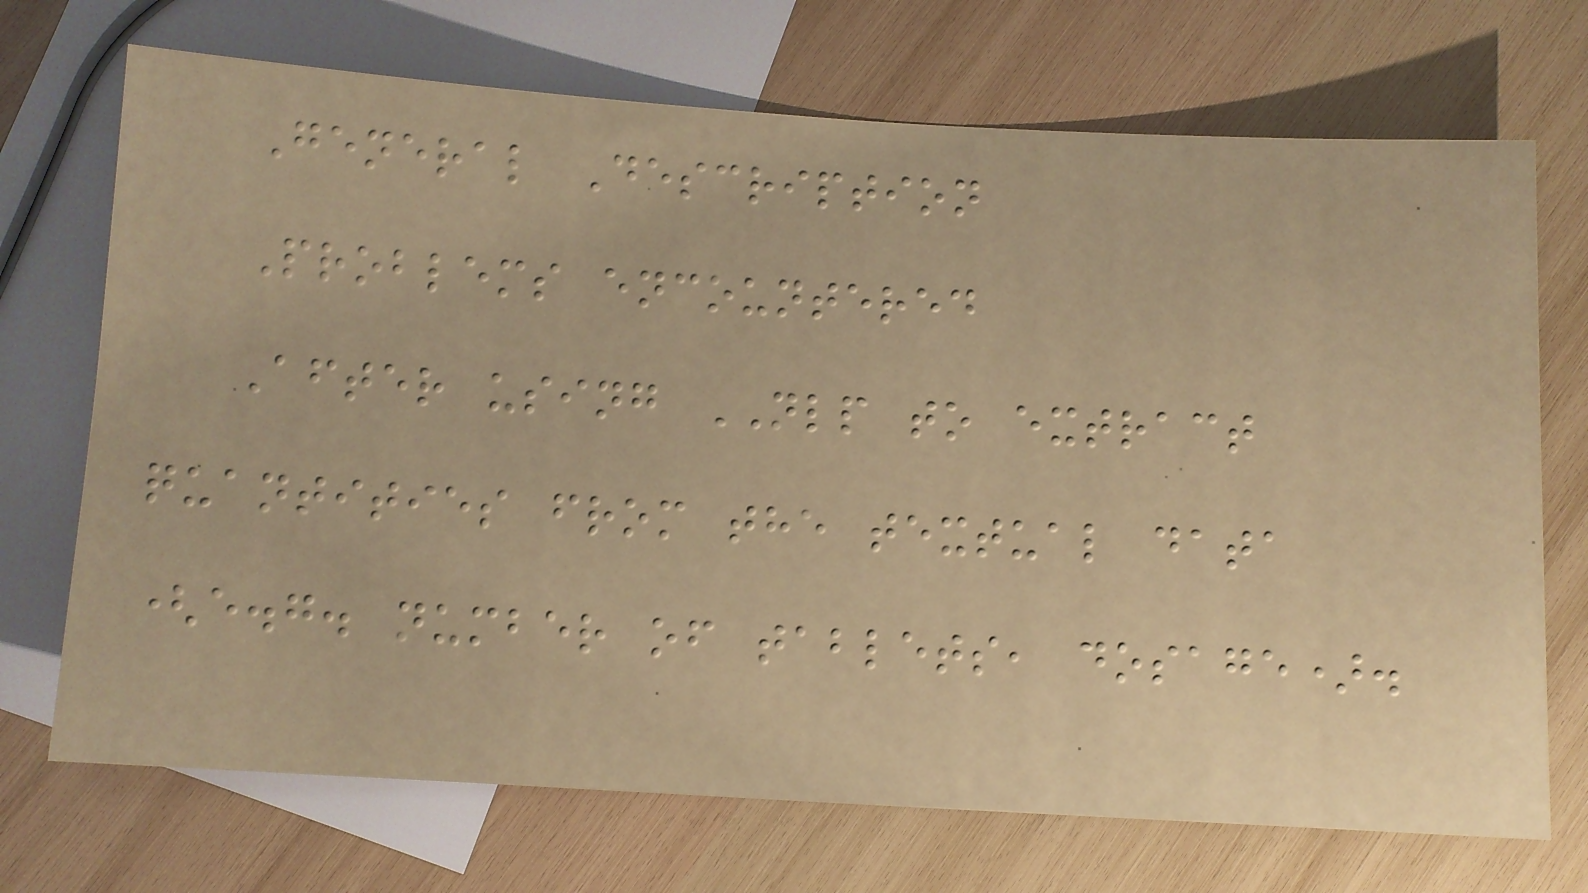General Description
Problems encountered
After using NLP to extract
quantities from the textual data
(e.g. number of tablets, dosage).
